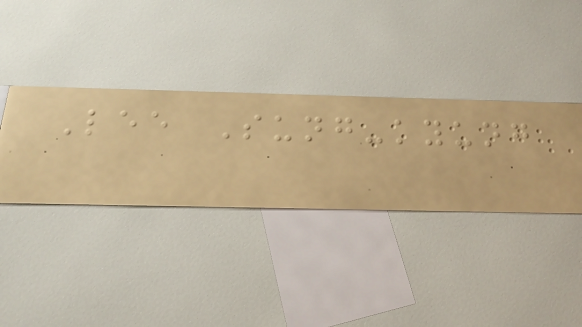Lee Sung-kyung
